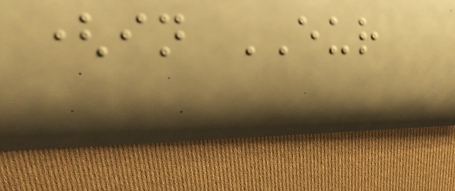(in EUR
